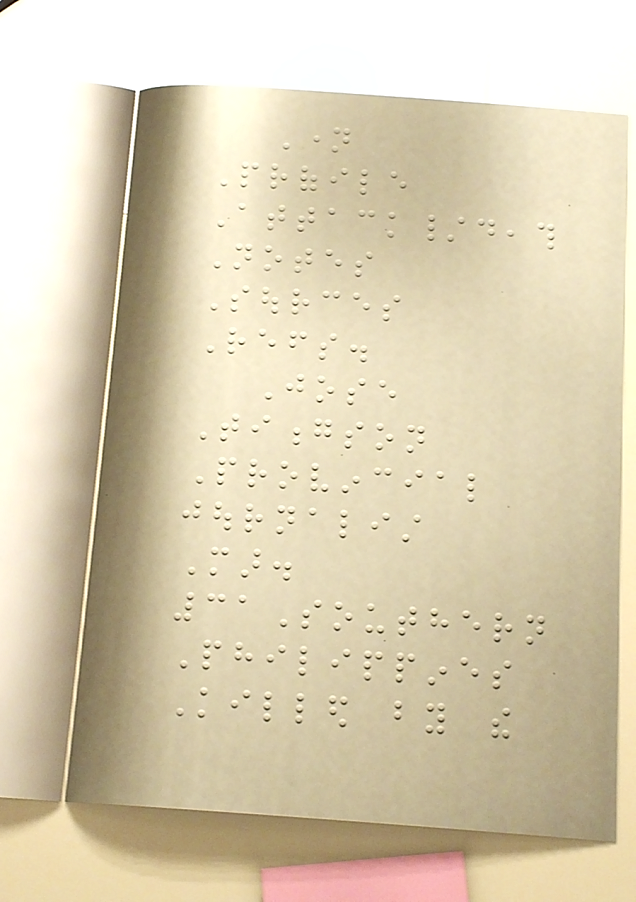Name
Profile
Attack/death
Notes
Sources
Refs.
Jose
Tiongson
Provincial
journalist
Mar.
31Southern
Philippines
Killed by the
